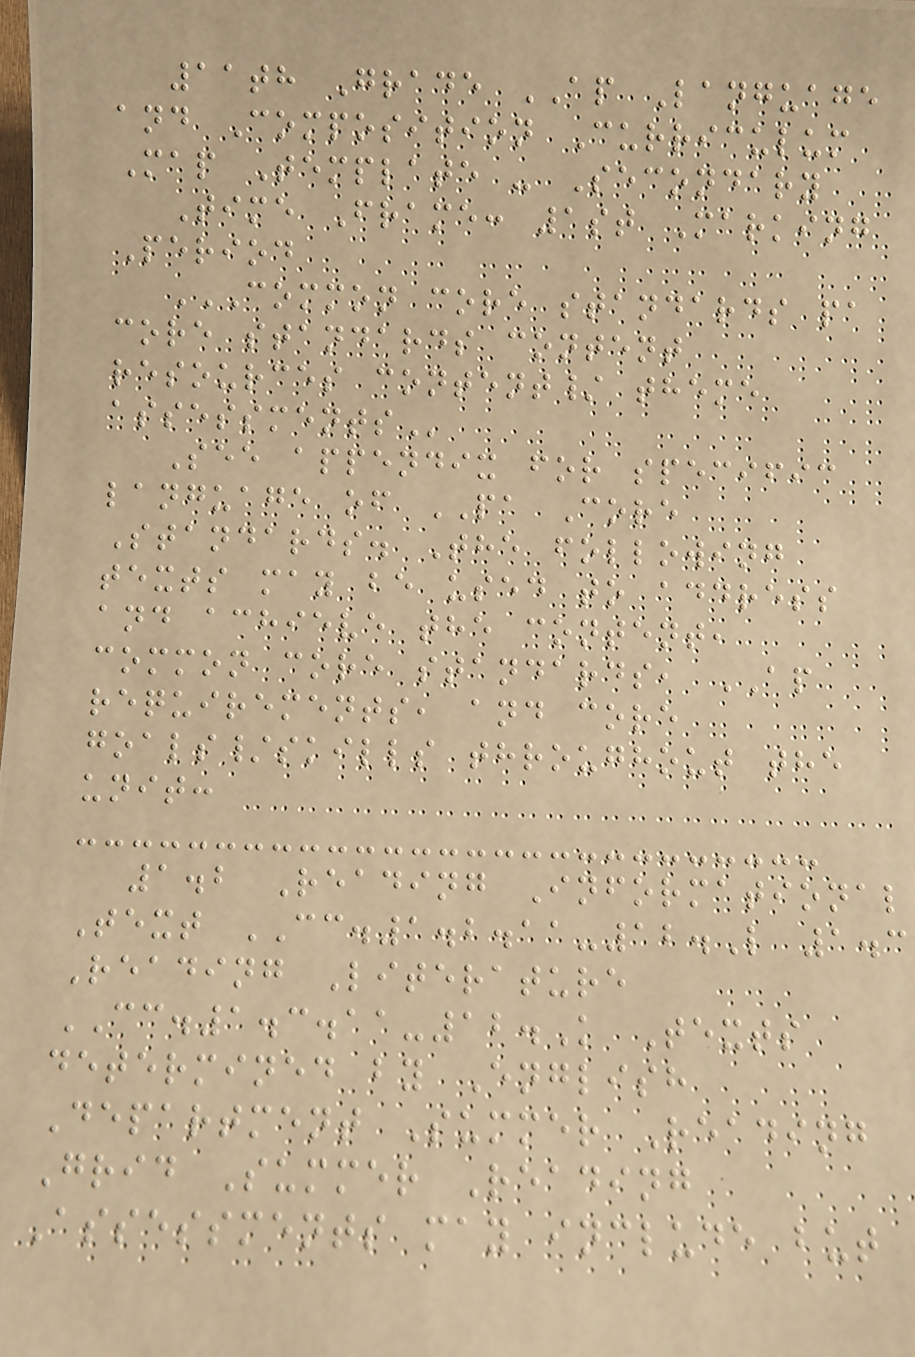11th Grade AP Language
and Composition Curriculum
Map Template - Secondary
Time Frame: 1st Marking
Period
COMMON CORE STANDARDS PA
CORE STANDARDS CONTENT
RESOURCES CONTENT/ THEME
ASSESSMENTS
See appendix for specific
language of PA Core
Standards. The following
texts may be used to address
and achieve the content,
common core standards, AP
requirements, and core
goals/skills throughout the
unit:
1.2 Reading Informational
Text CC.1.2.11-12.L 1.3
Reading Literature
CC.1.3.11-12.K Texts
determined by English
Department Summer Reading
Grid Summer Reading
Assessments may include but
